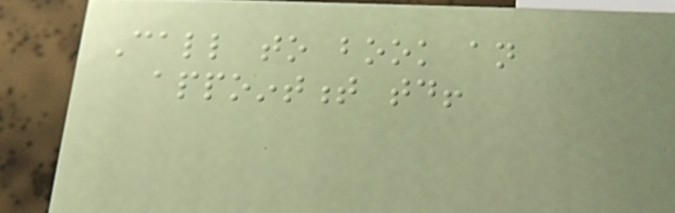Call to book an
appointment today!
